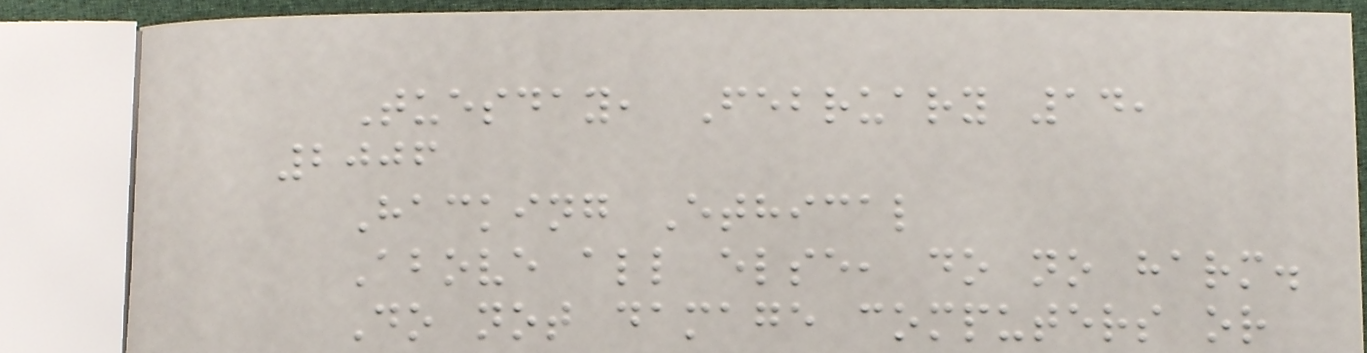Tuesday, February 14,
2006
Hacking Ethical
Above all else, do no harm.
Do not damage computers or
